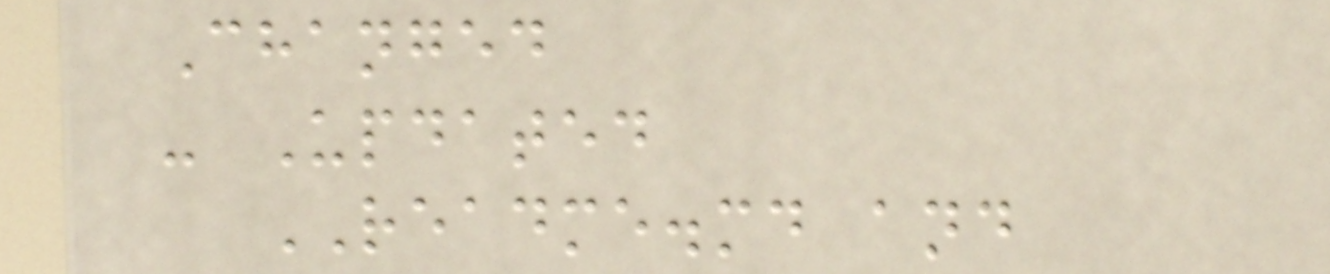Changed
- Updated
README.md and
